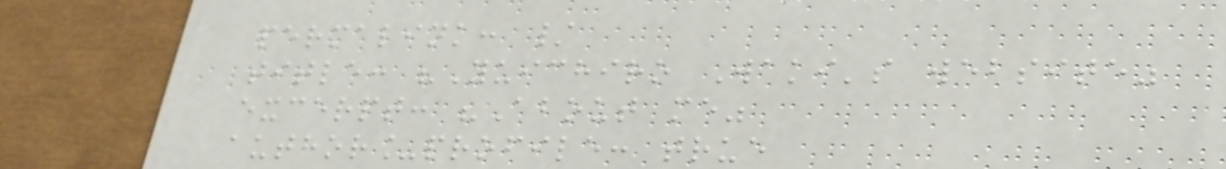permalink: /
title: "Yuichiro Waki's website"
excerpt: "About me"
author_profile: true
